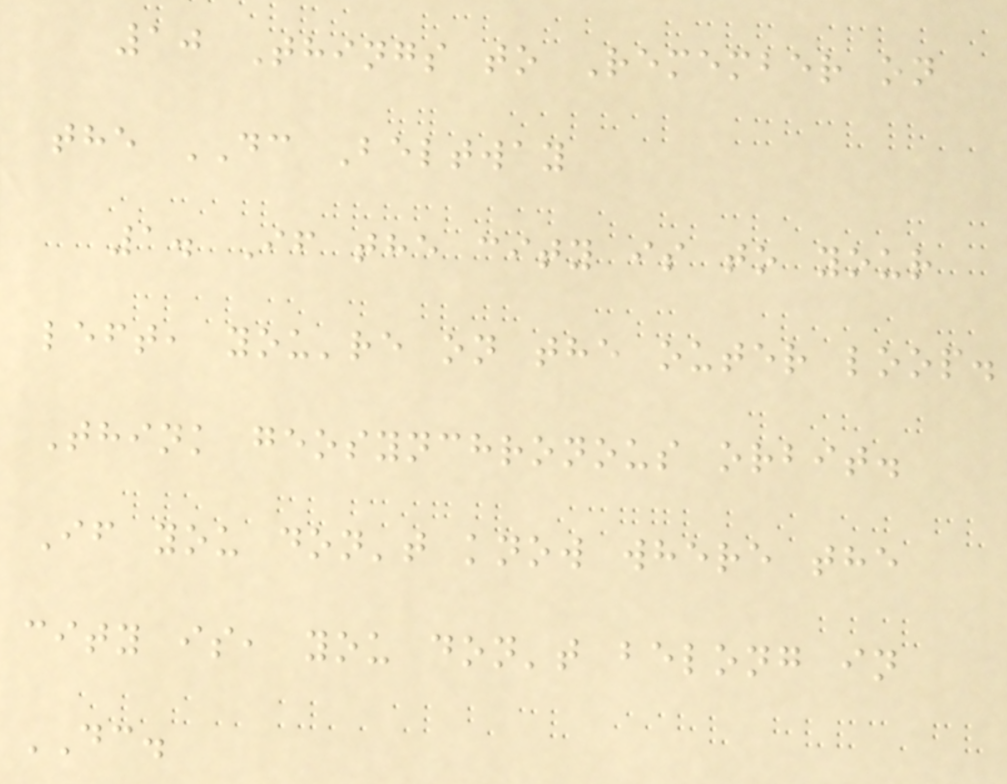10 Things to Remember on
the DC Beltway
1. If the city is to your
left, you're on the outer loop.
Think geosynchronous orbit.
If you don't know where the
city is, you don't belong in
DC.
